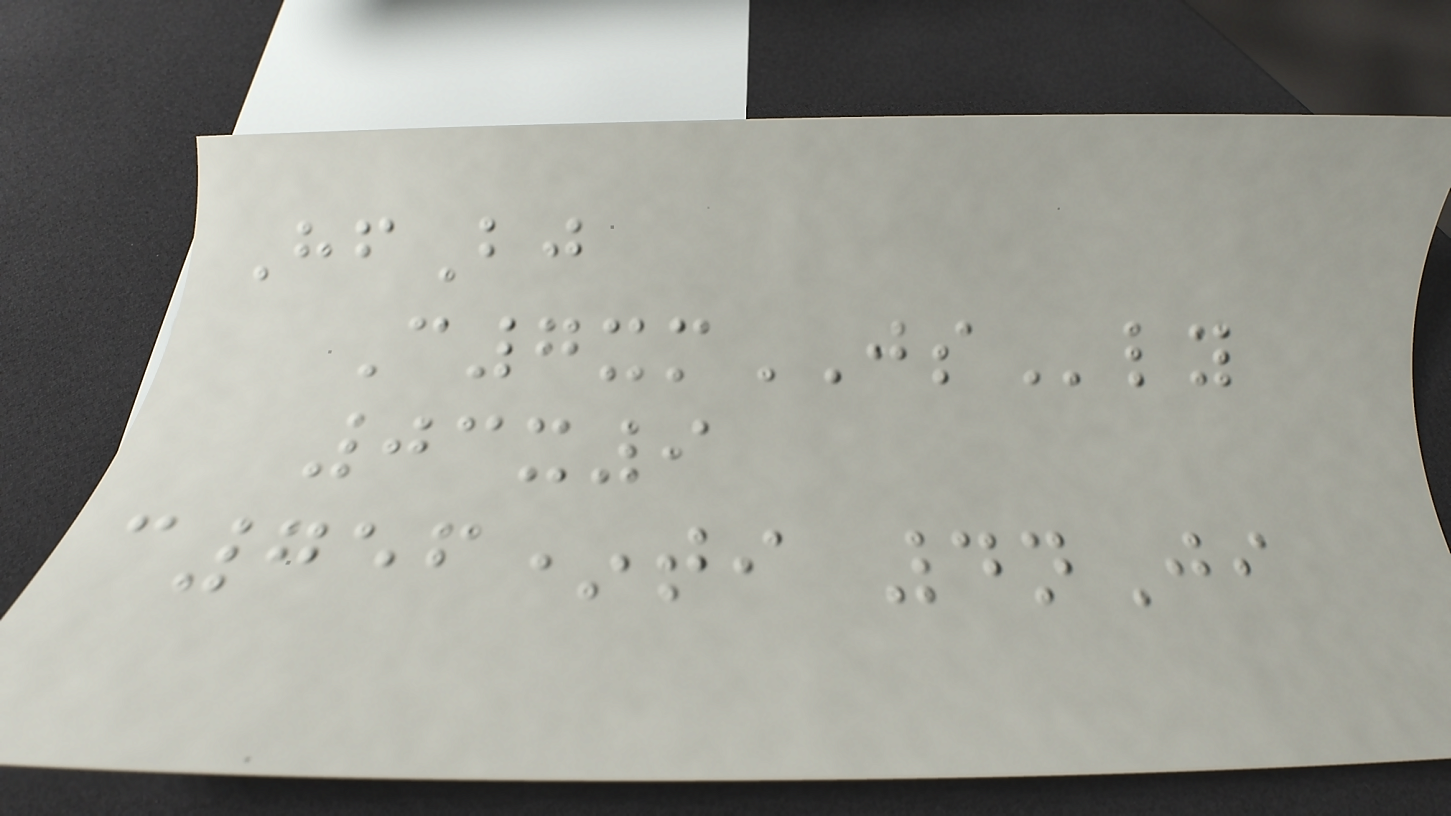HfBj
C7xmJSly
03x9
c756*ti 4nJi
